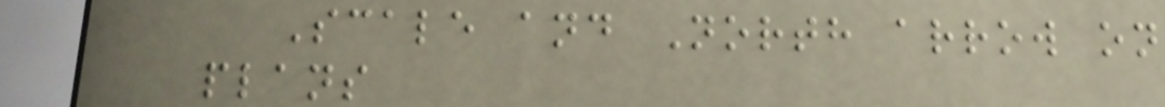Scale and North arrow on
plans
